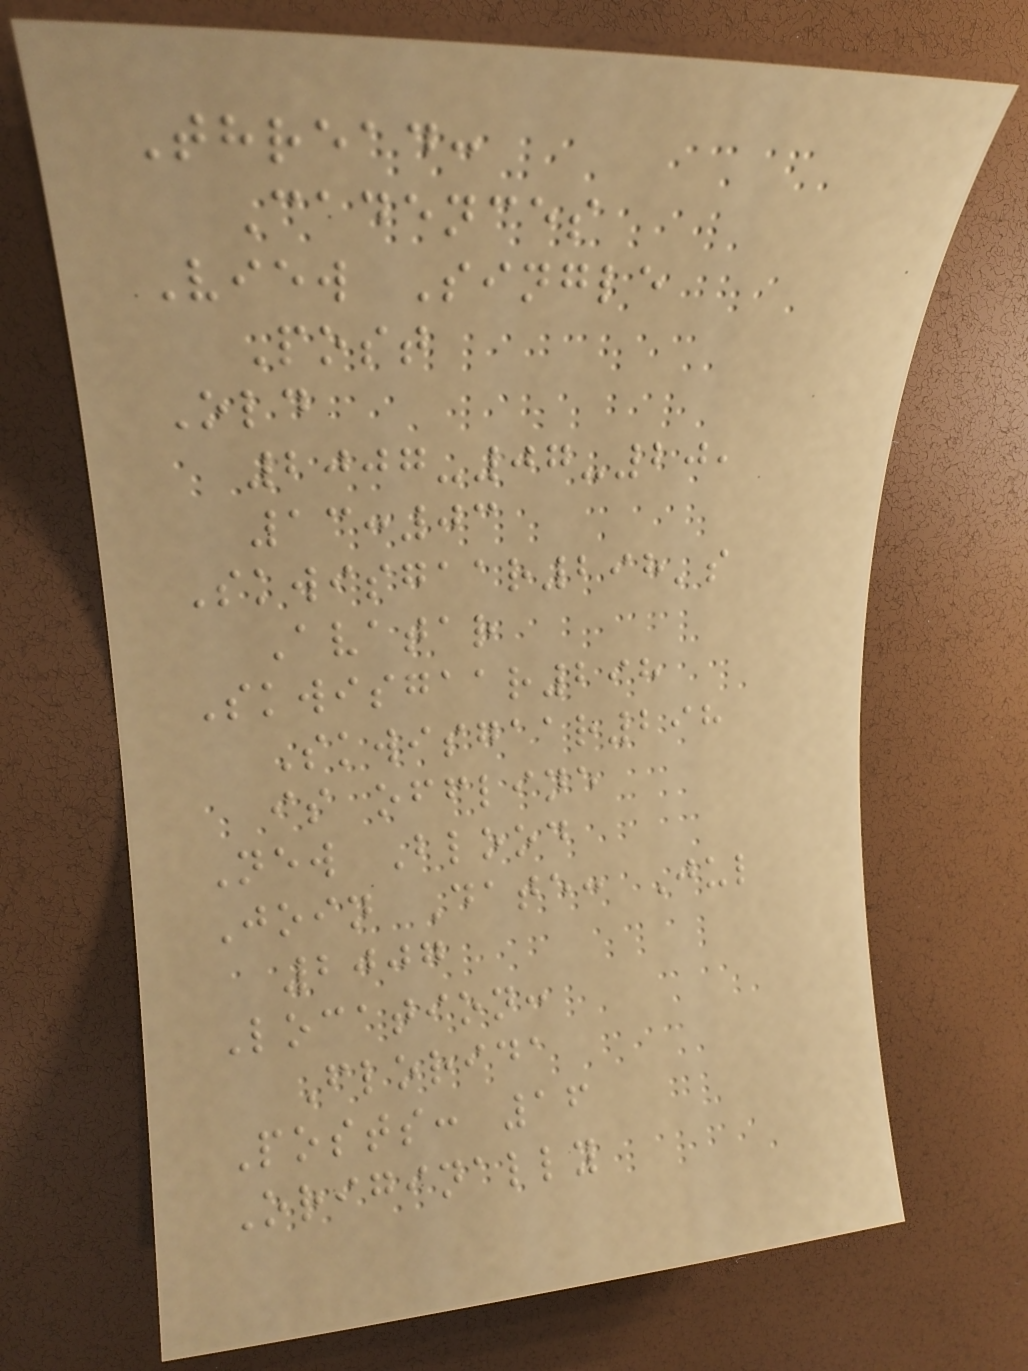Thread:
Cadences
View Single
Post
Old
2007-07-20,
13:03
Skwisgaar298's
Avatar
Skwisgaar298
Skwisgaar298
is offline
New Blood
Join Date: Jul
2007
Location:
Florida
Posts: 16
Originally
